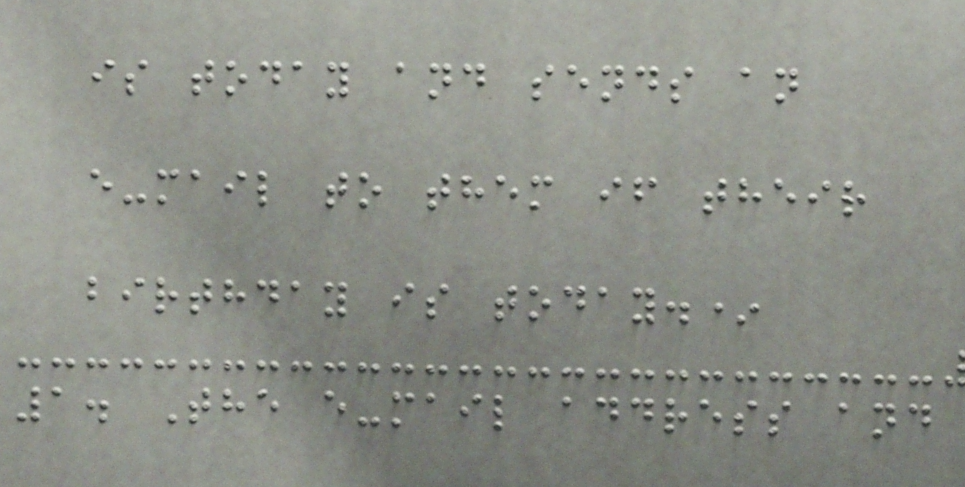is today and sends an
e-mail to them if their
birthday is today.*
1. The e-mail address and
